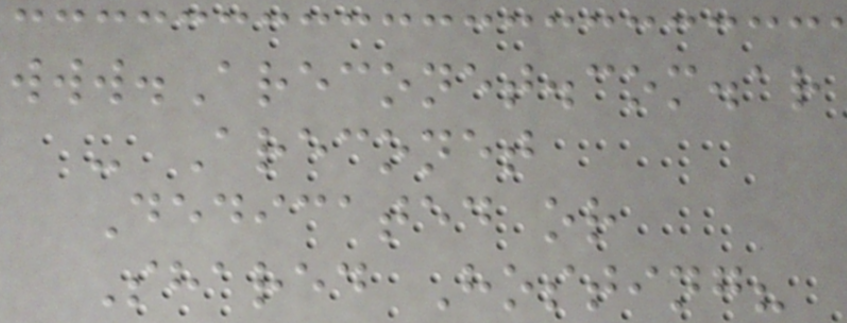www.Areconet.com.ar
- Areconet
Dedicated or
Shared Hosting?
